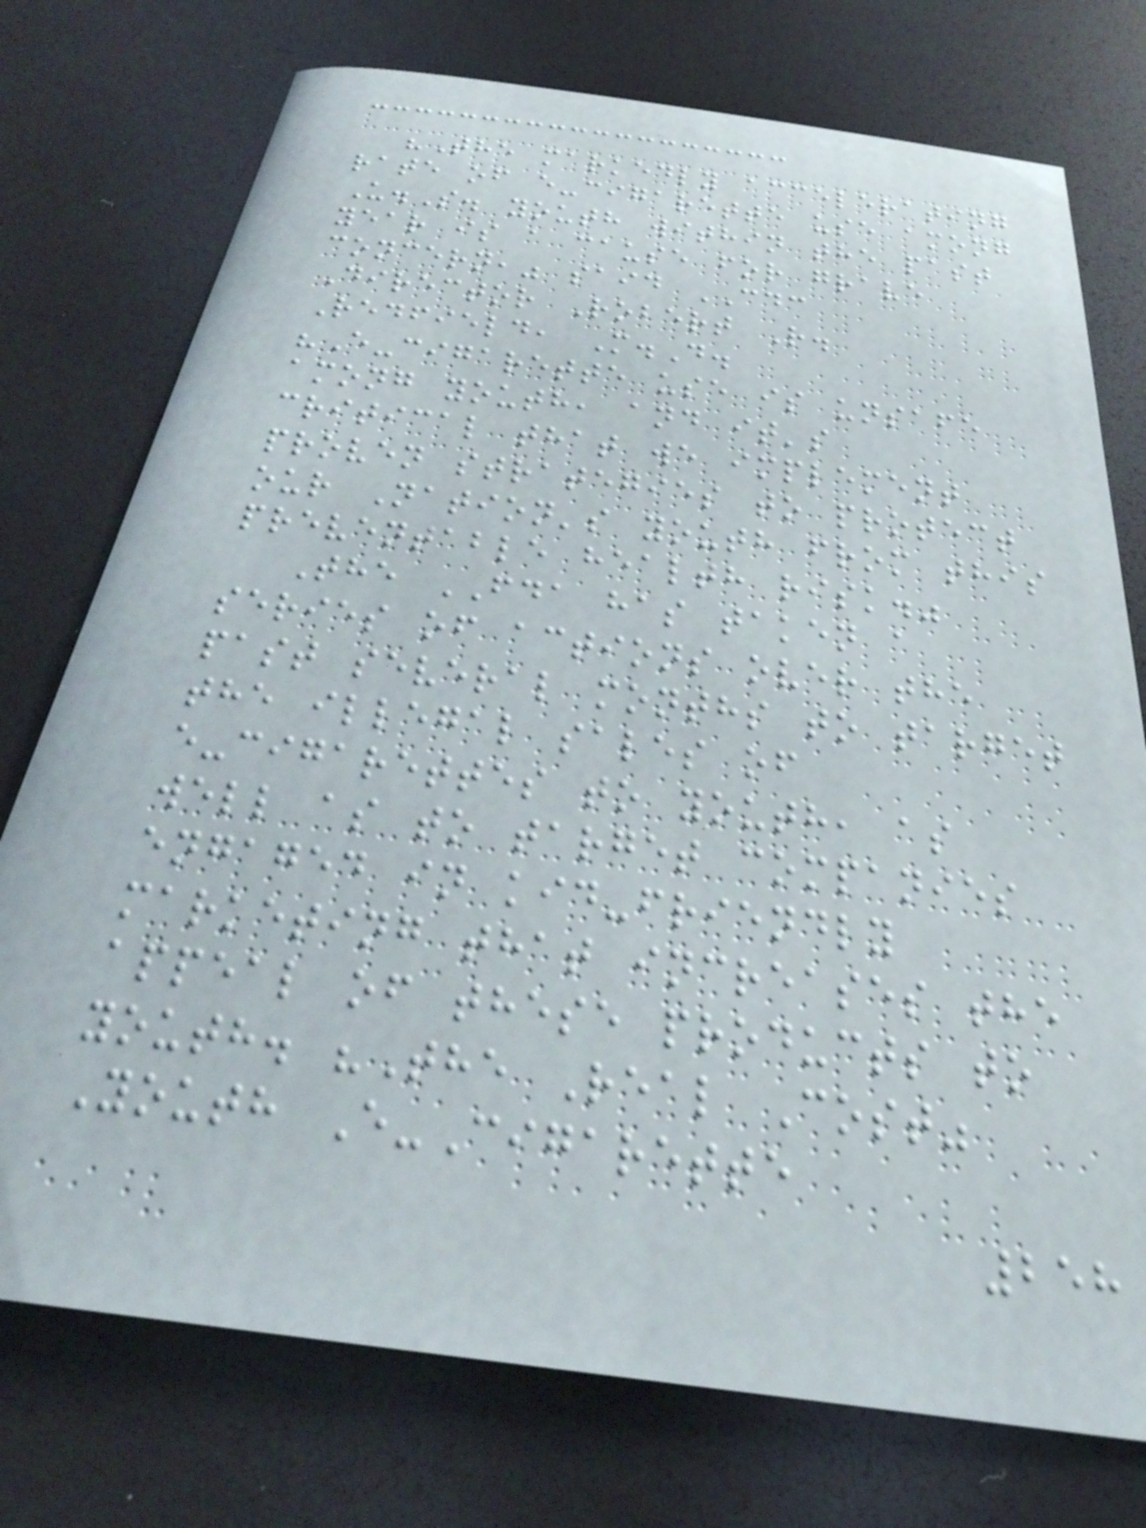"The markedly accelerating
rate of e-cigarette use among
U.S. youth within the past
year is a cause for grave
concern," said CDC
Director Robert R.
Redfield, M.D.
"E-cigarette use is unsafe
among youth, and it's
critical that we implement
proven strategies to protect
our Nation's youth from this
preventable health risk."
The FDA has taken a
series of actions over the
past several months to target
the illegal sales of
e-cigarettes to youth, as
well as to target companies
engaged in kid-friendly
marketing that increases the
appeal of these products to
youth. "The Real Cost"
Youth E-Cigarette
258
